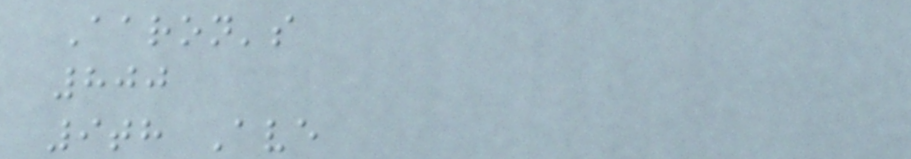Aaron's
800
9th Ave
